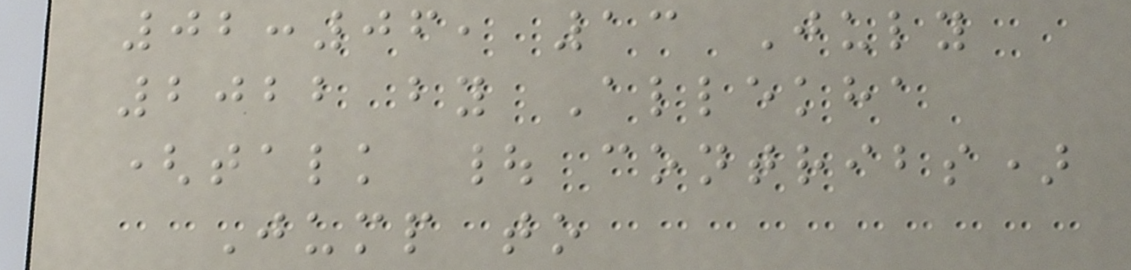02:06, 13 July
2022 by Allekha
(talk | contribs)
Jump to
